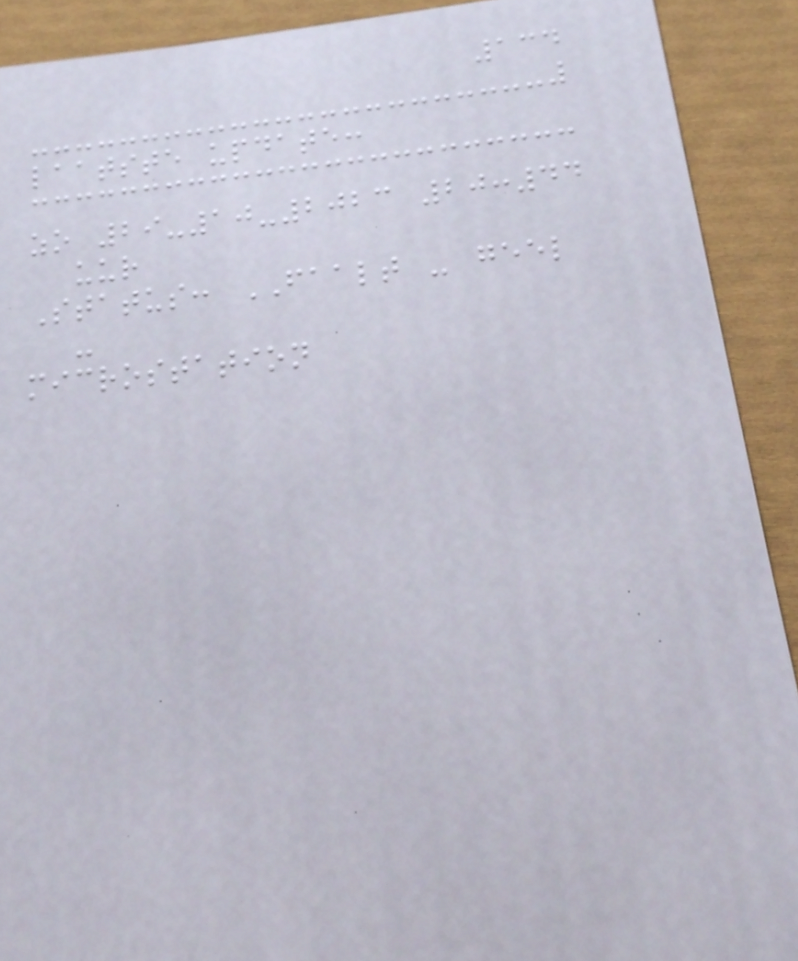134
laatste update:
zo 29-10-2023 20:44
uur
Status: FAALT - geel
-
microstation
